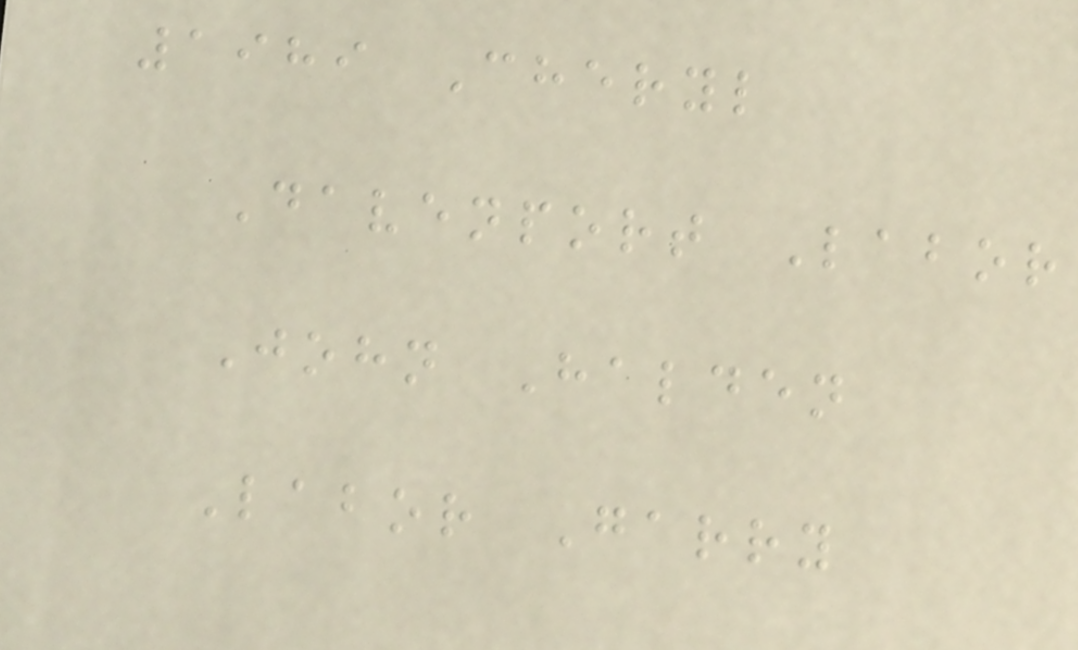1989 Cheryl
Davenport Labor
John Halden
Labor Garry
